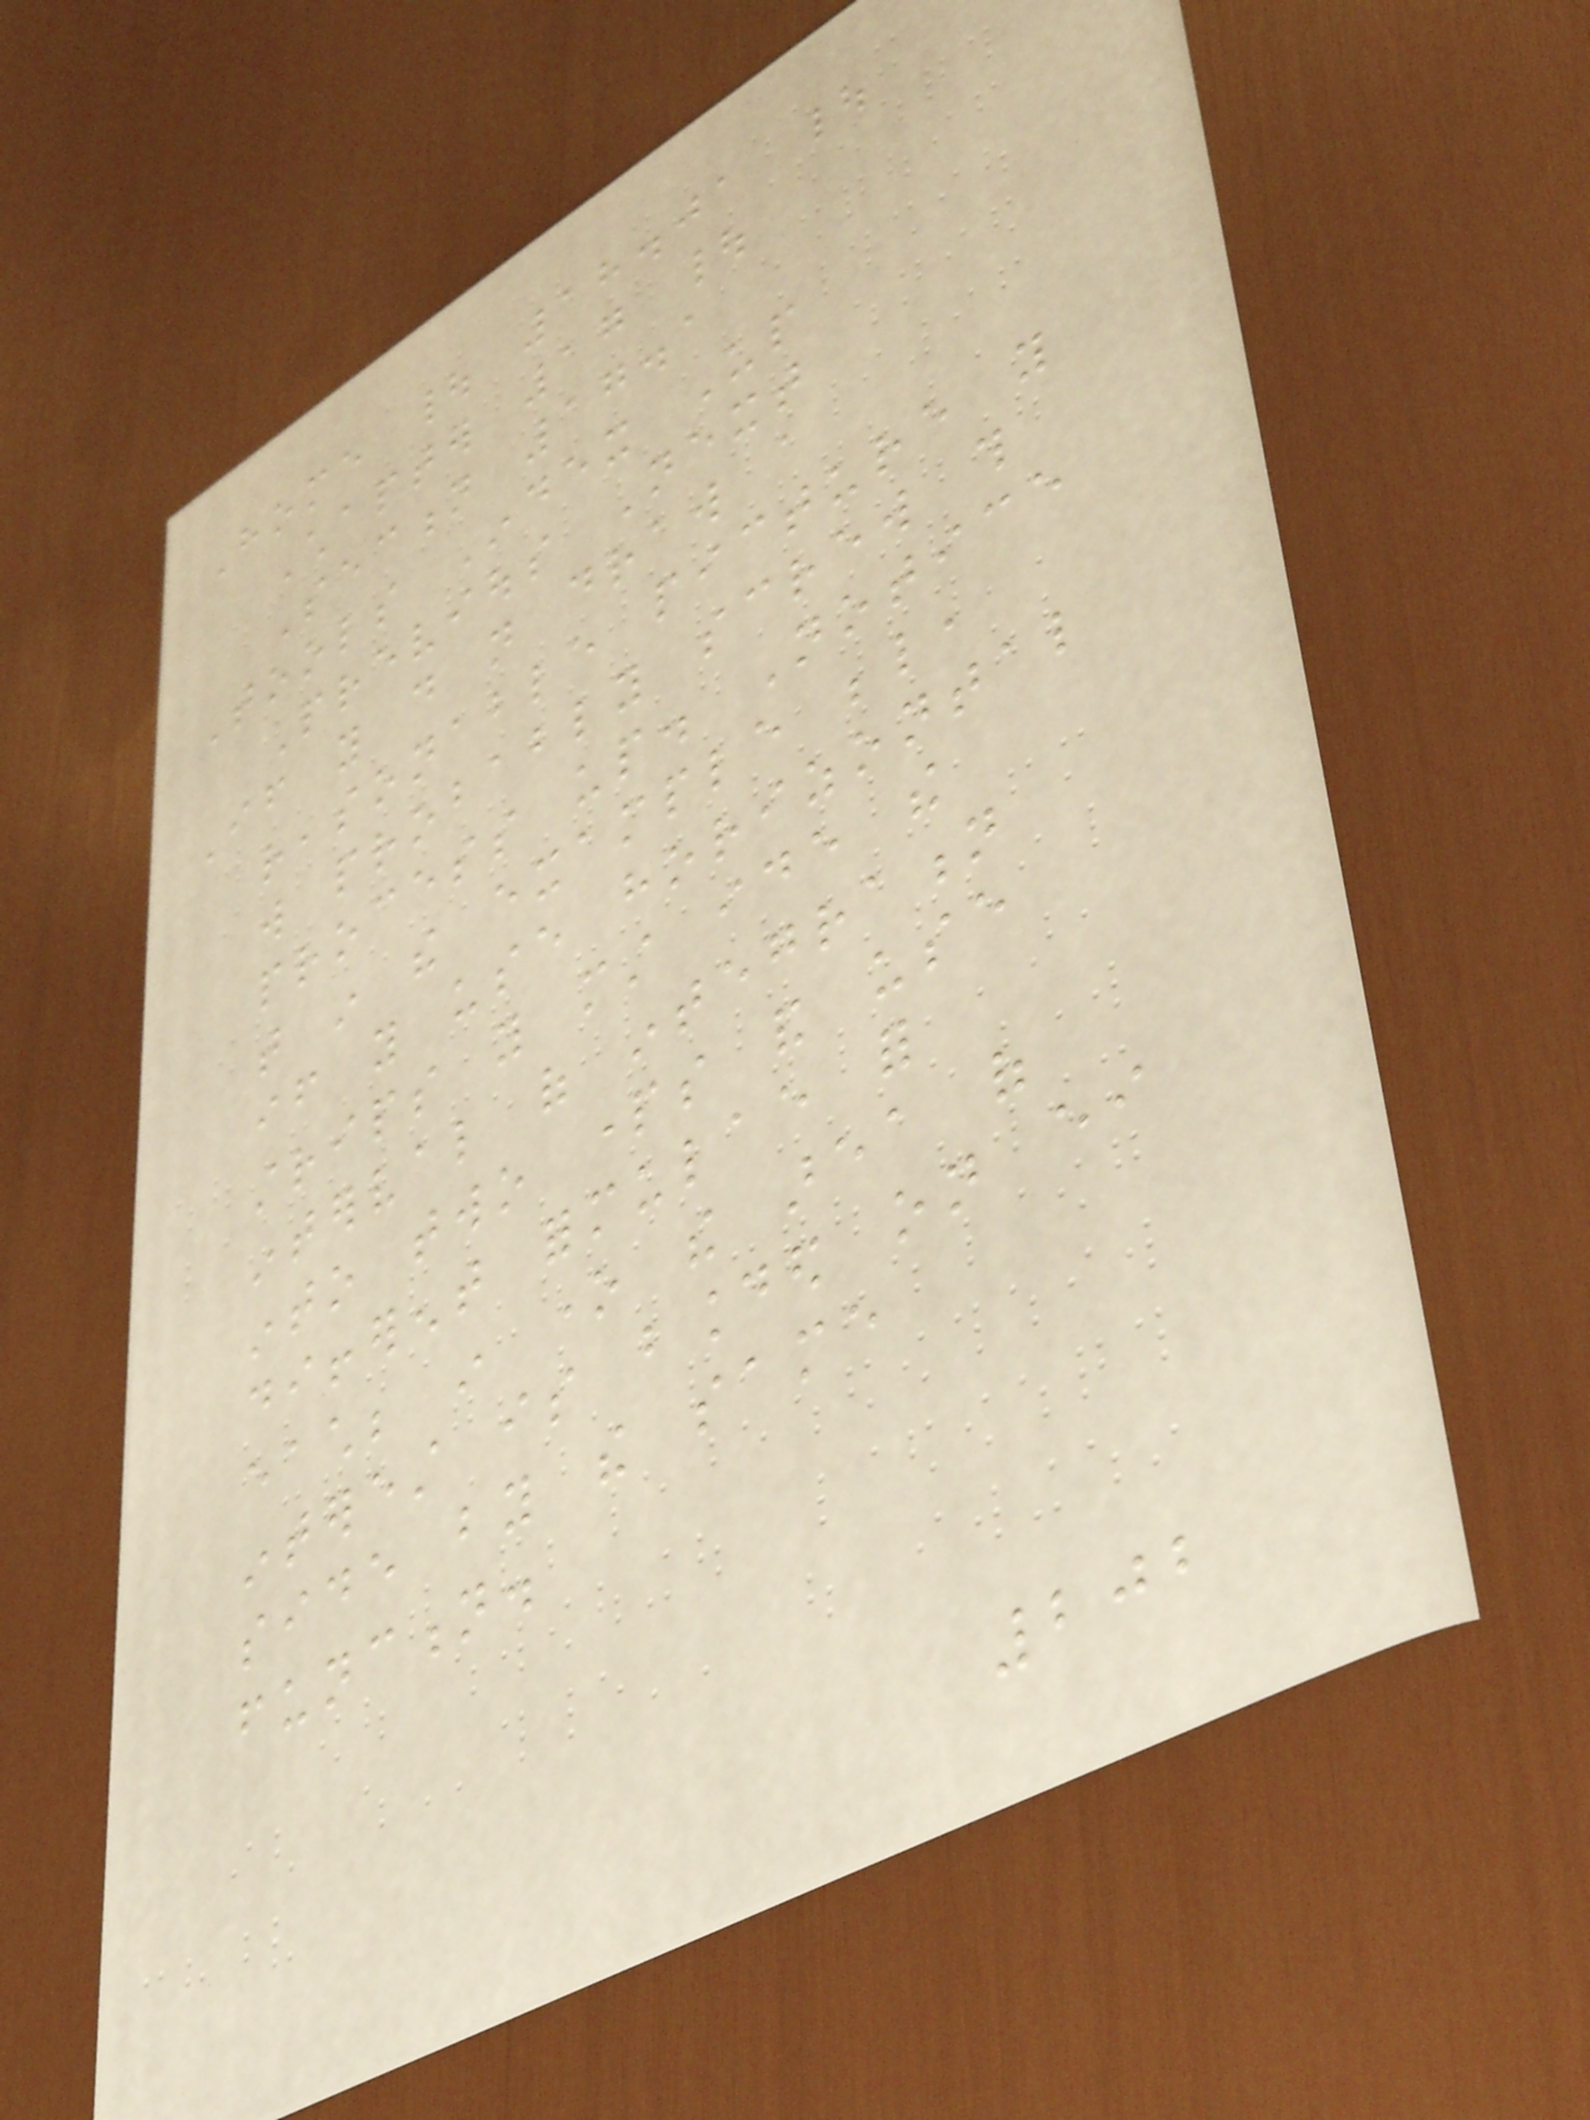Home | 18.01 |
Chapter 17 |
Section 17.1
Tools Index Up
Previous Next
If you do not draw a
reasonable picture you
will probably screw this
process up. Notice
that in the example below,
if you use horizontal
strips you must ide the
interval of integration
into two parts and use
different formulae for
each; in one the area of
interest is bounded on either
side by the same
function.
202
